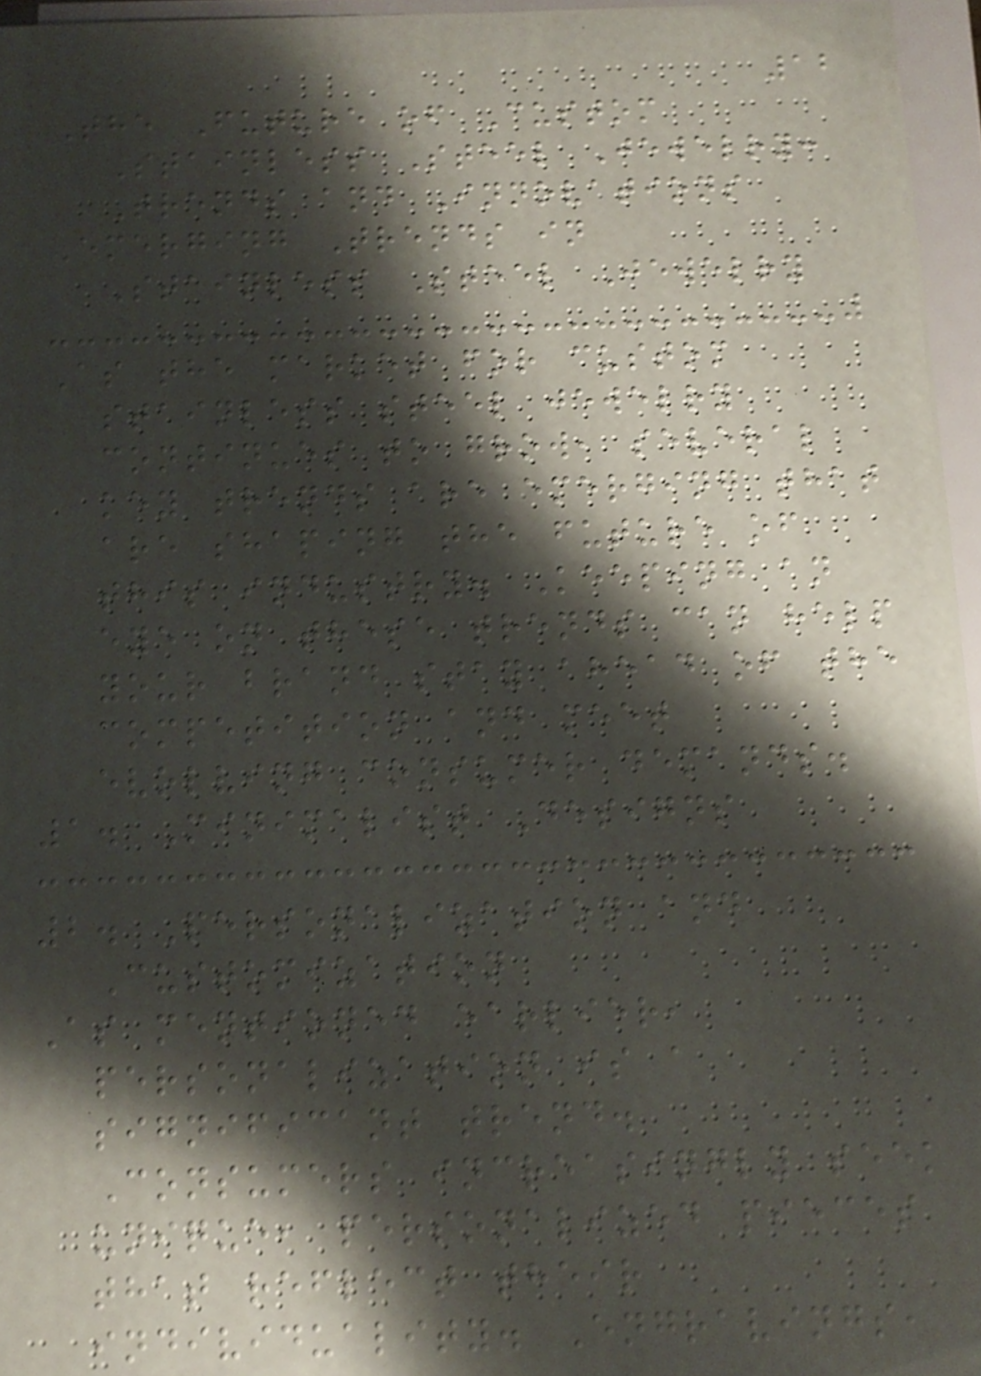12
The Future of Custom
Stainless Steel Jewelry:
Trends and Innovations
Emerging Trends in
Stainless Steel Jewelry
As the market for custom
stainless steel jewelry
continues to grow, several
key trends are emerging that
are shaping the future of
this industry. Keeping an
eye on these trends can help
your brand stay ahead of the
competition and meet
evolving consumer demands.
1. Minimalist Designs
2. Personalization and
Customization
As mentioned earlier,
personalization is a
significant trend.
Consumers increasingly seek
unique, personalized pieces
that reflect their
individuality. Engravings,
